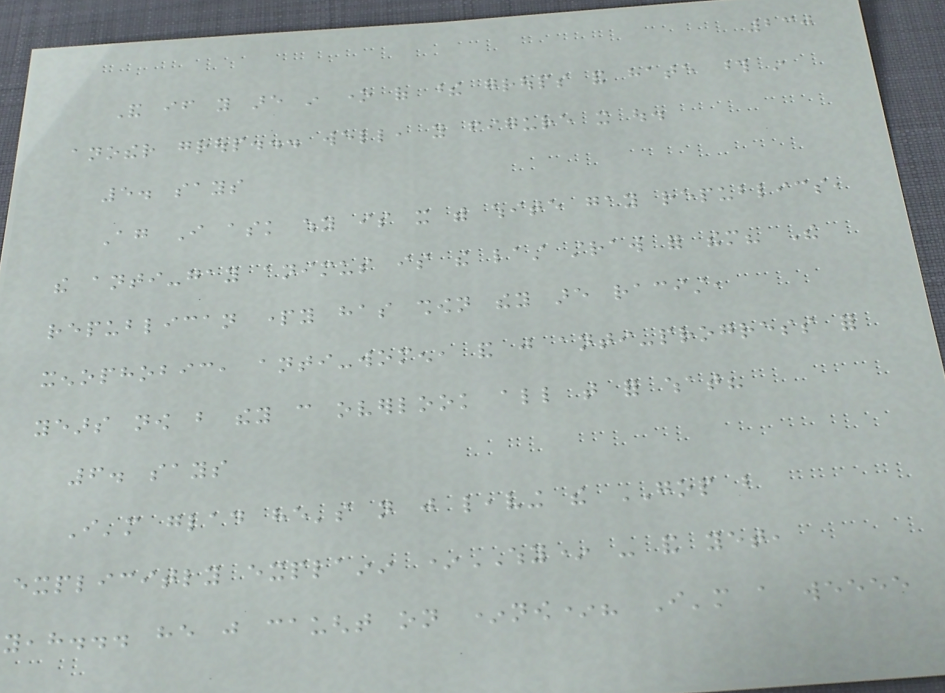230
And if you are in one of these groups and hate those in
another group... well, you figure it out.
5. says
Again I ask why is it with white gay republics,
the anti-gay animus is the last straw for them? The
republican party has shown they are racist,
xenophobic, anti-women, and just anti-progress for
years now but they can overlook all that for what?
6. says
I'm glad he's not just leaving the GOP but
explicitly explainin *WHY* - and yet,
yeah... he just caught on *now*? I'm a weeee
